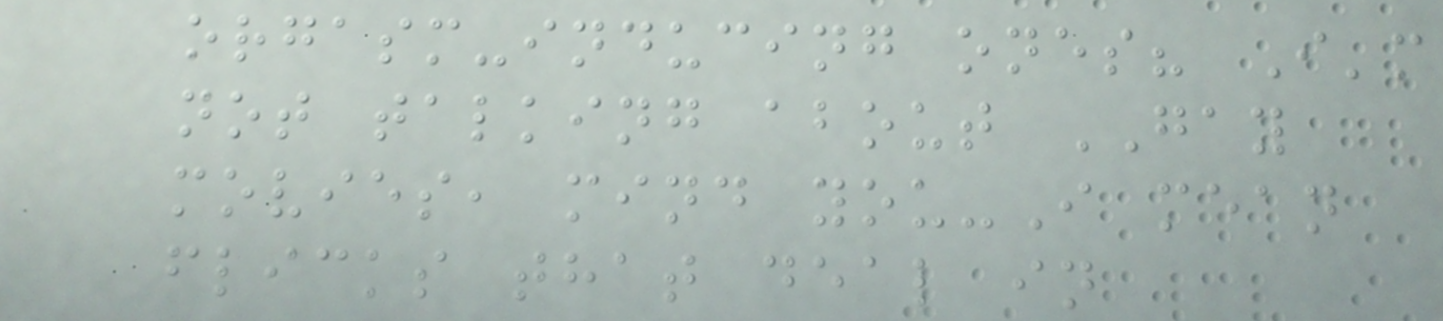orgasm-inducing ones? I'm
not talking about GAY
movies, mind you-I mean
flicks that deal in
